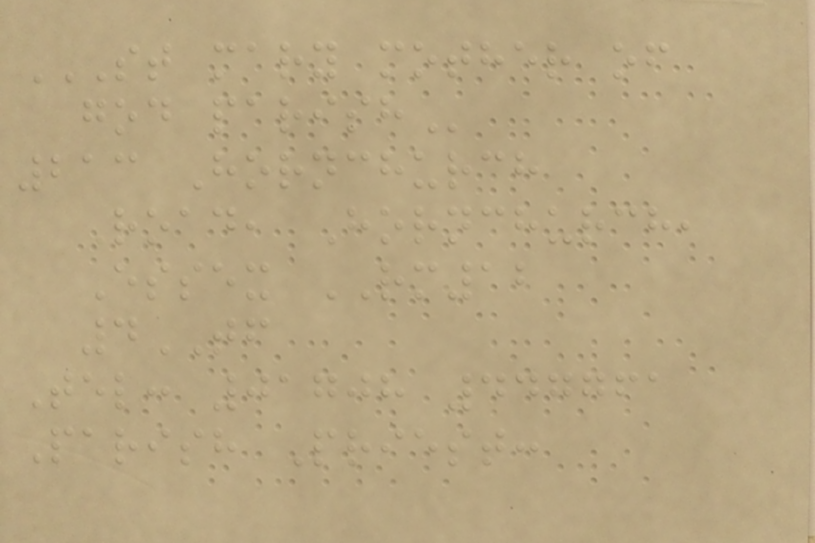ST MARY MOTHER OF
GOD PARISH
213 Hornchurch
Road, Hornchurch,
Essex RM12
4TF
Tel: 01708 447761
Parish Priest:
